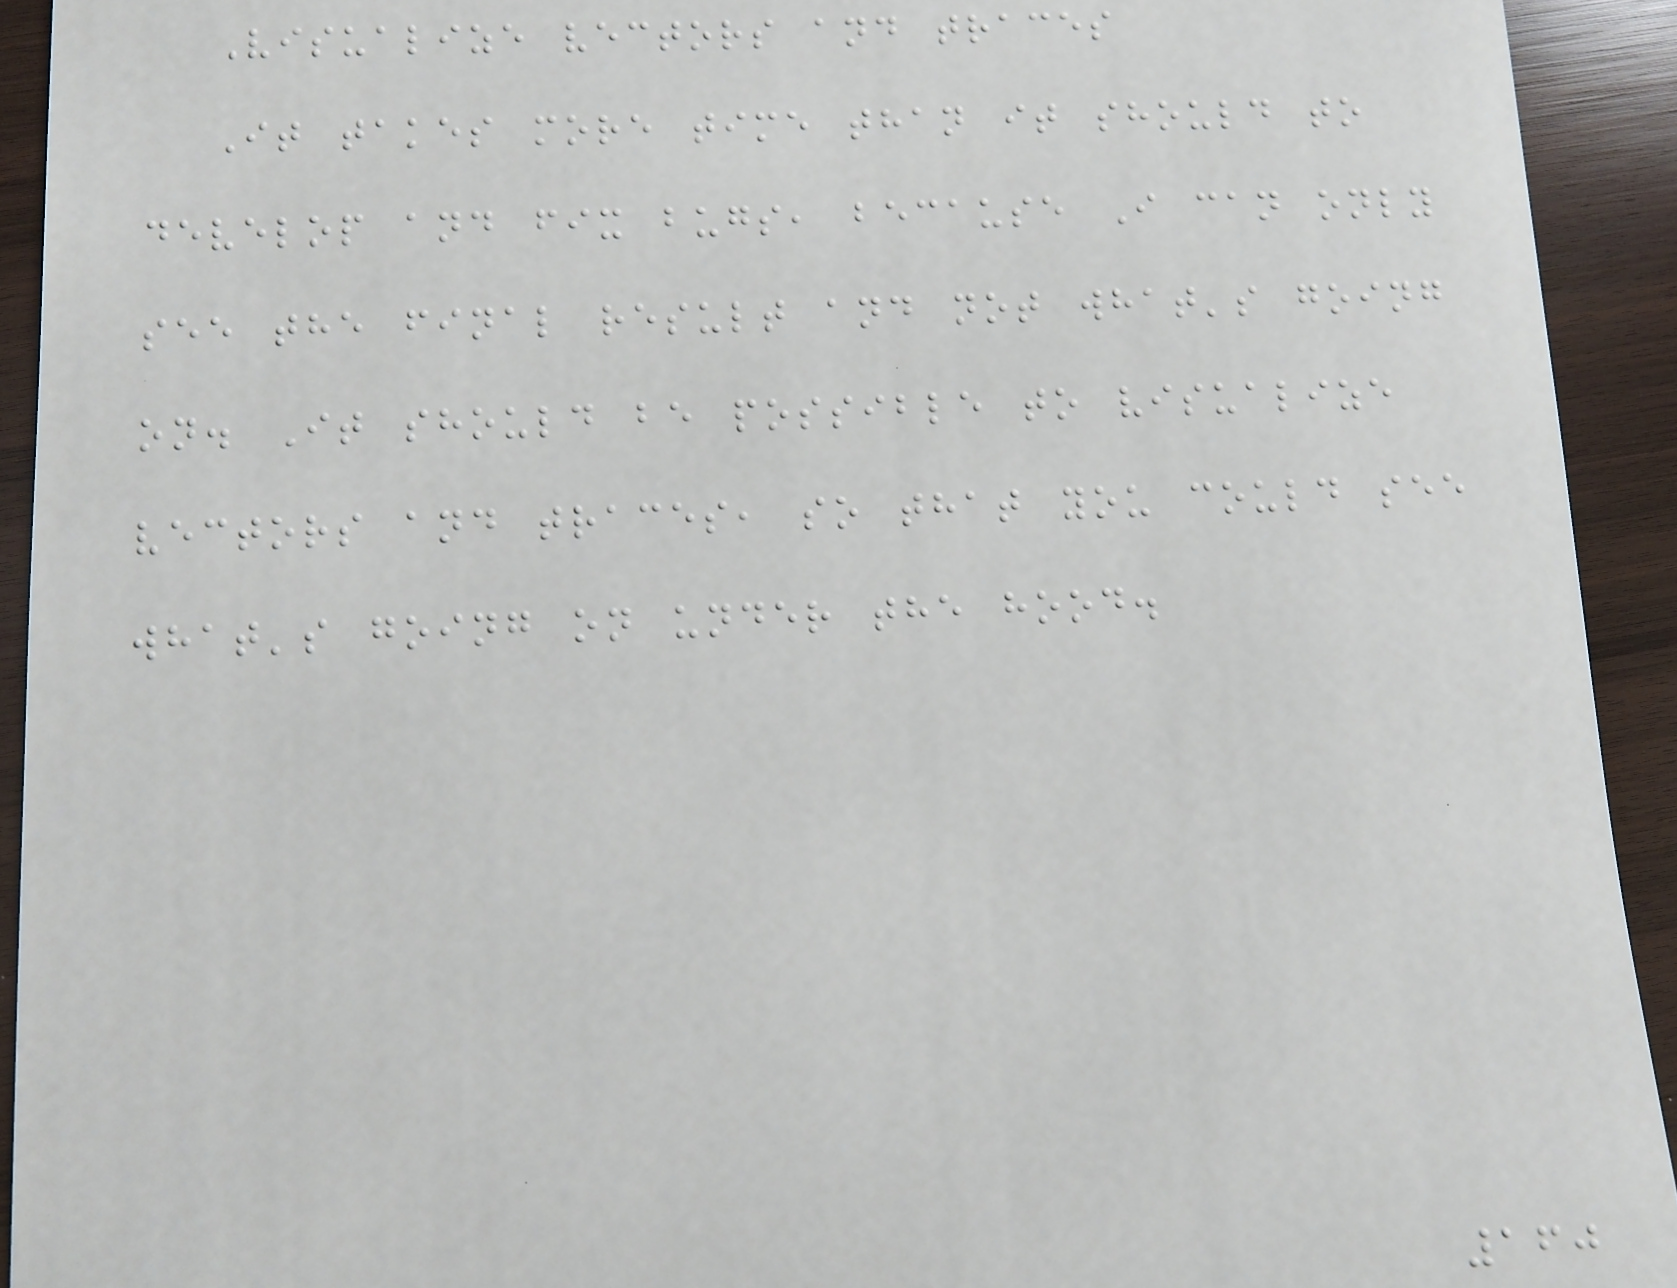Visualize vectors and traces
It takes more time than it should to
develop and fix bugs, because I can only
see the final result and not what's going
on. It should be possible to visualize
vectors and traces, so that you could see
what's going on under the hood.
160
